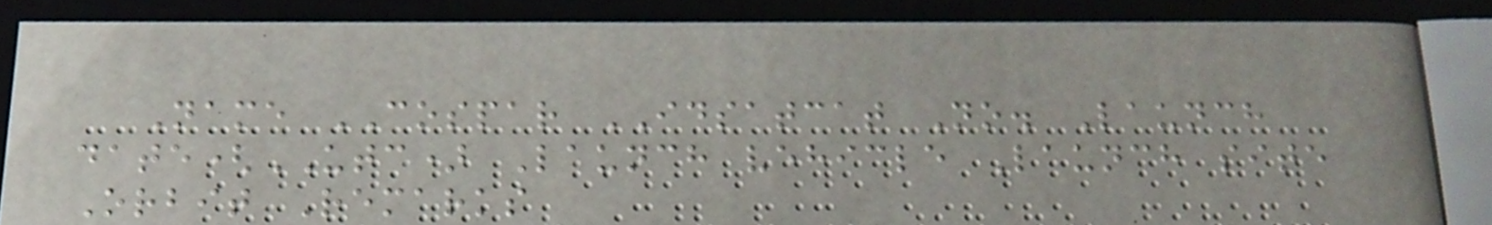Name COSPAR IDSATCAT No. Launch
date(UTC) Launch vehicle Launch site
Orbit Remarks
